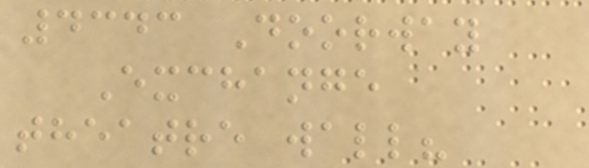4343 Doorway
Exchange
theatre wall?
